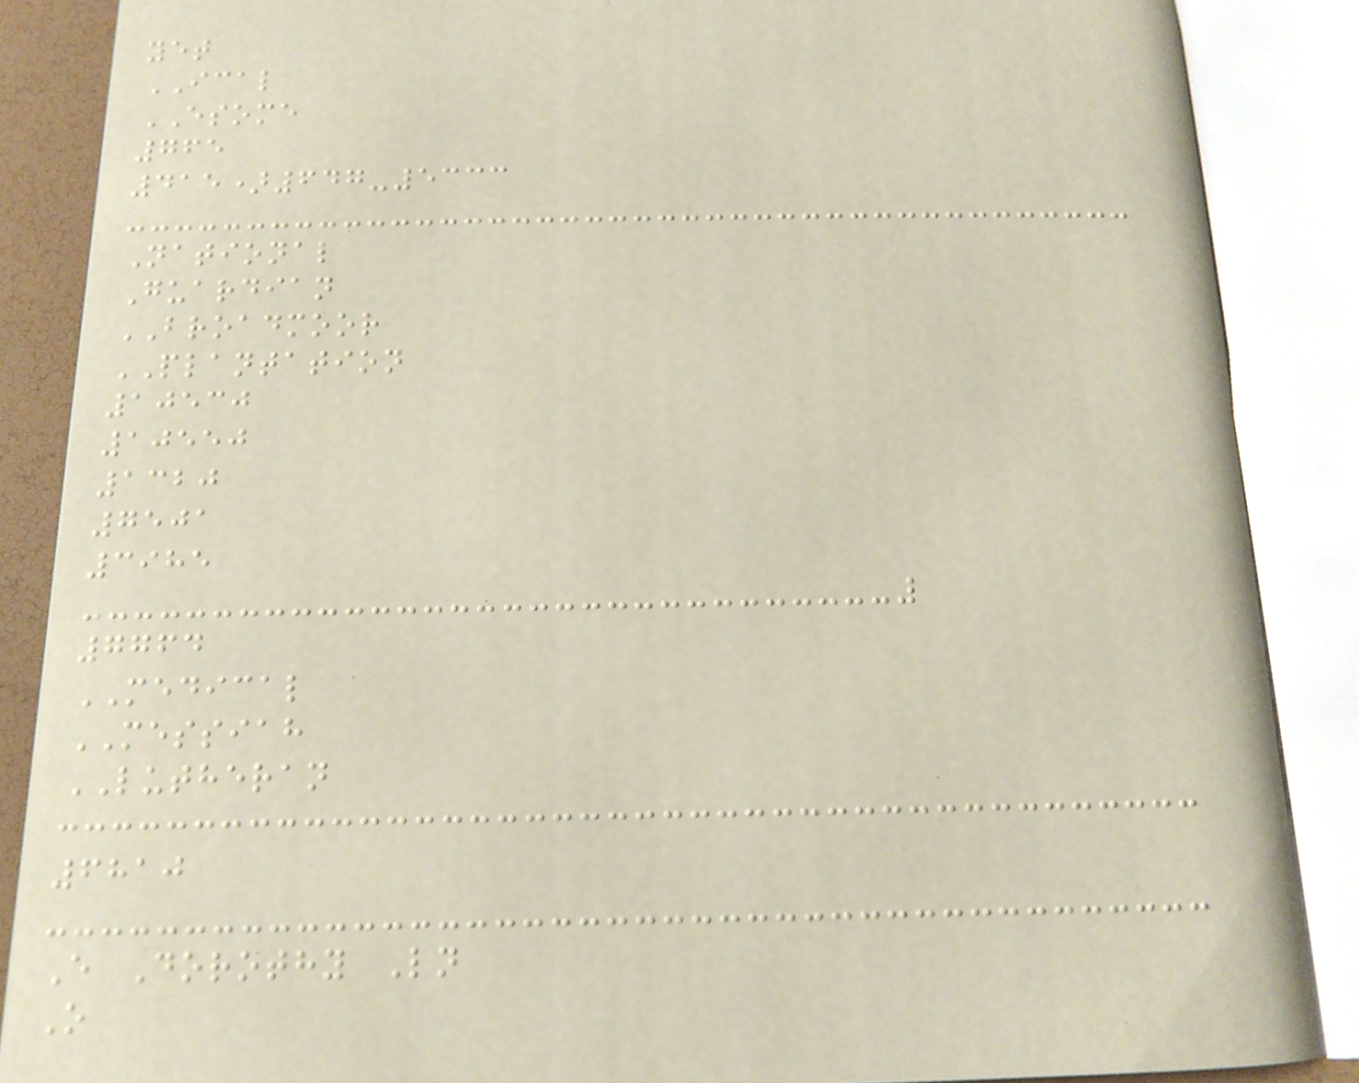yet
ICAL
ESOME
765
415)647-5333
National
Guardian
BROADMOOR
PLANTATION
10530
10550
1320
7501
3985
7764
MEDICAL
MESSIAH
LUTHERAN
6810
E Dorothy Ln
O
